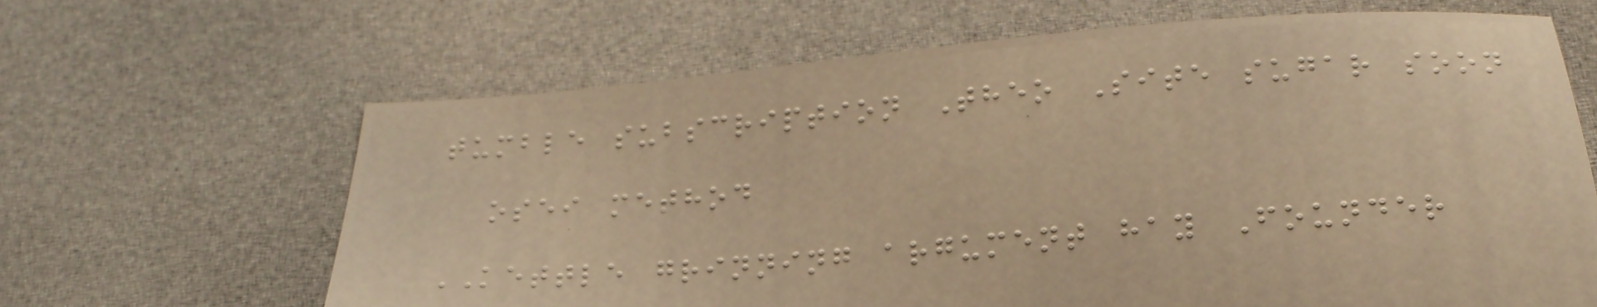tumble subscription Theo Site sugar soon
osei method
KETTLE grinning argument hay Founder
